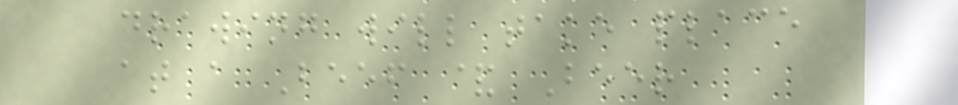drawing will take place
at a Beef & Beer
